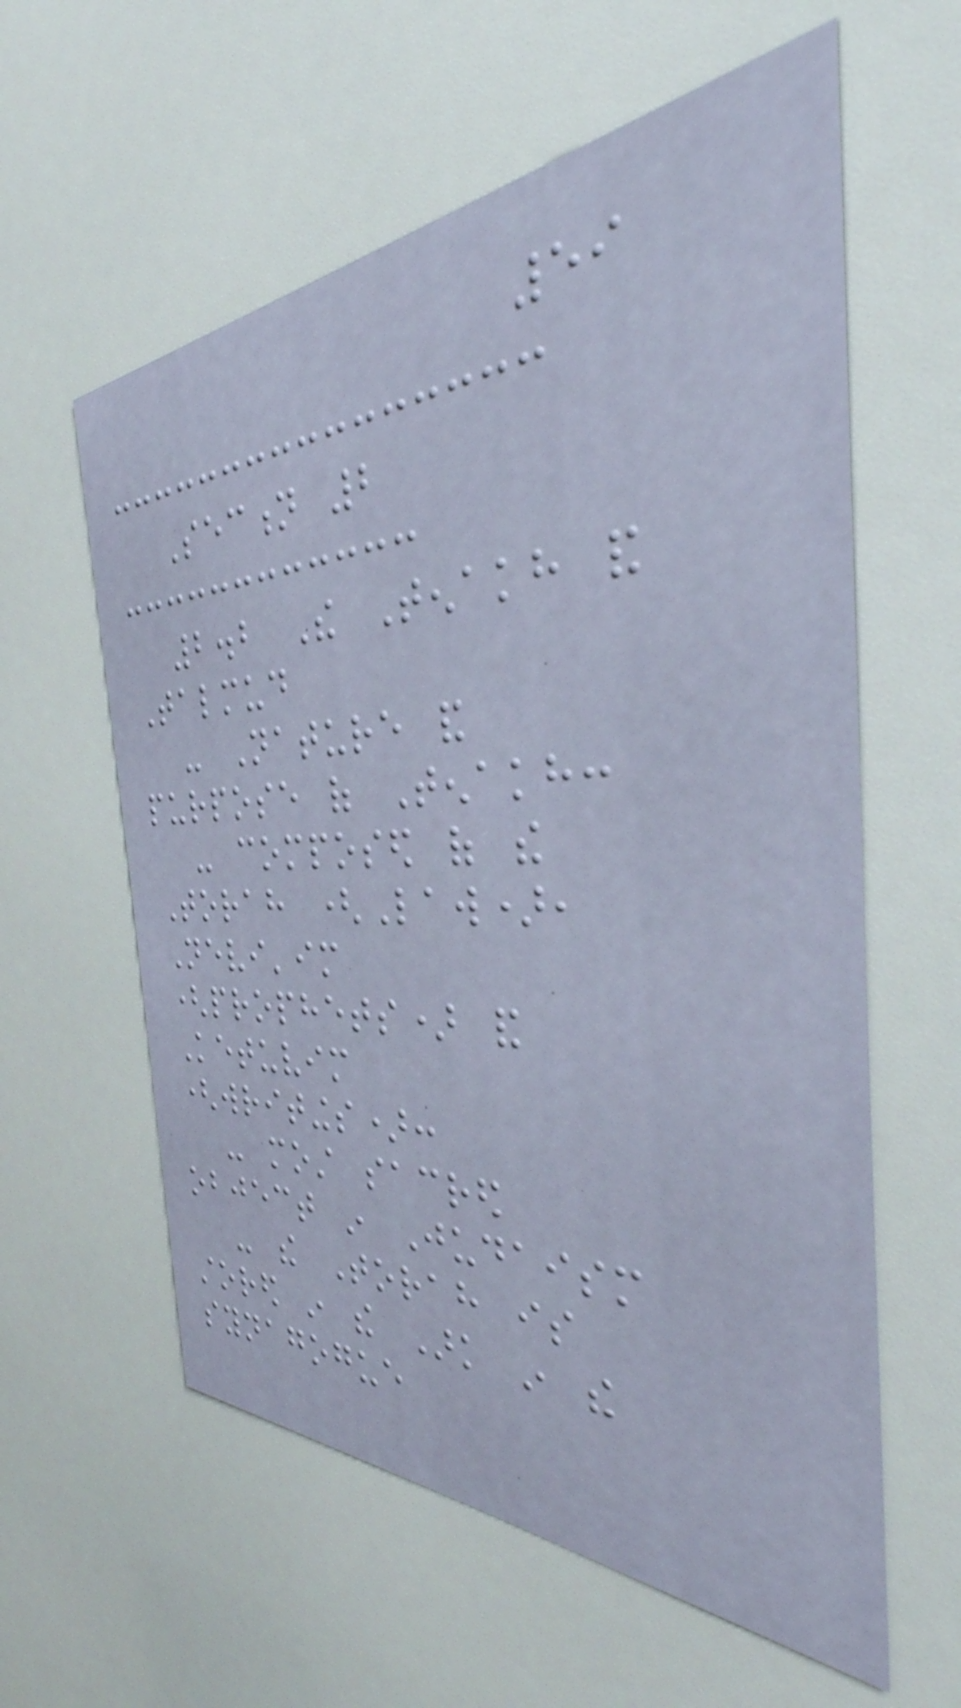59
Section 2
2.2 The Tenakh and
Talmud
- Nature and
purpose of Tenakh:
- composed of the
Torah (Law),
Nevi'im
(prophets) and
Ketuvim
(writings):
- most sacred
object in Judaism
- the Torah is
stored in the Ark in the
synagogue
